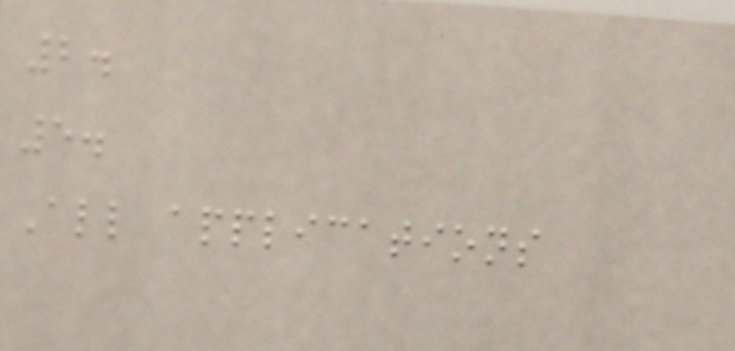2.
5.
All applications
